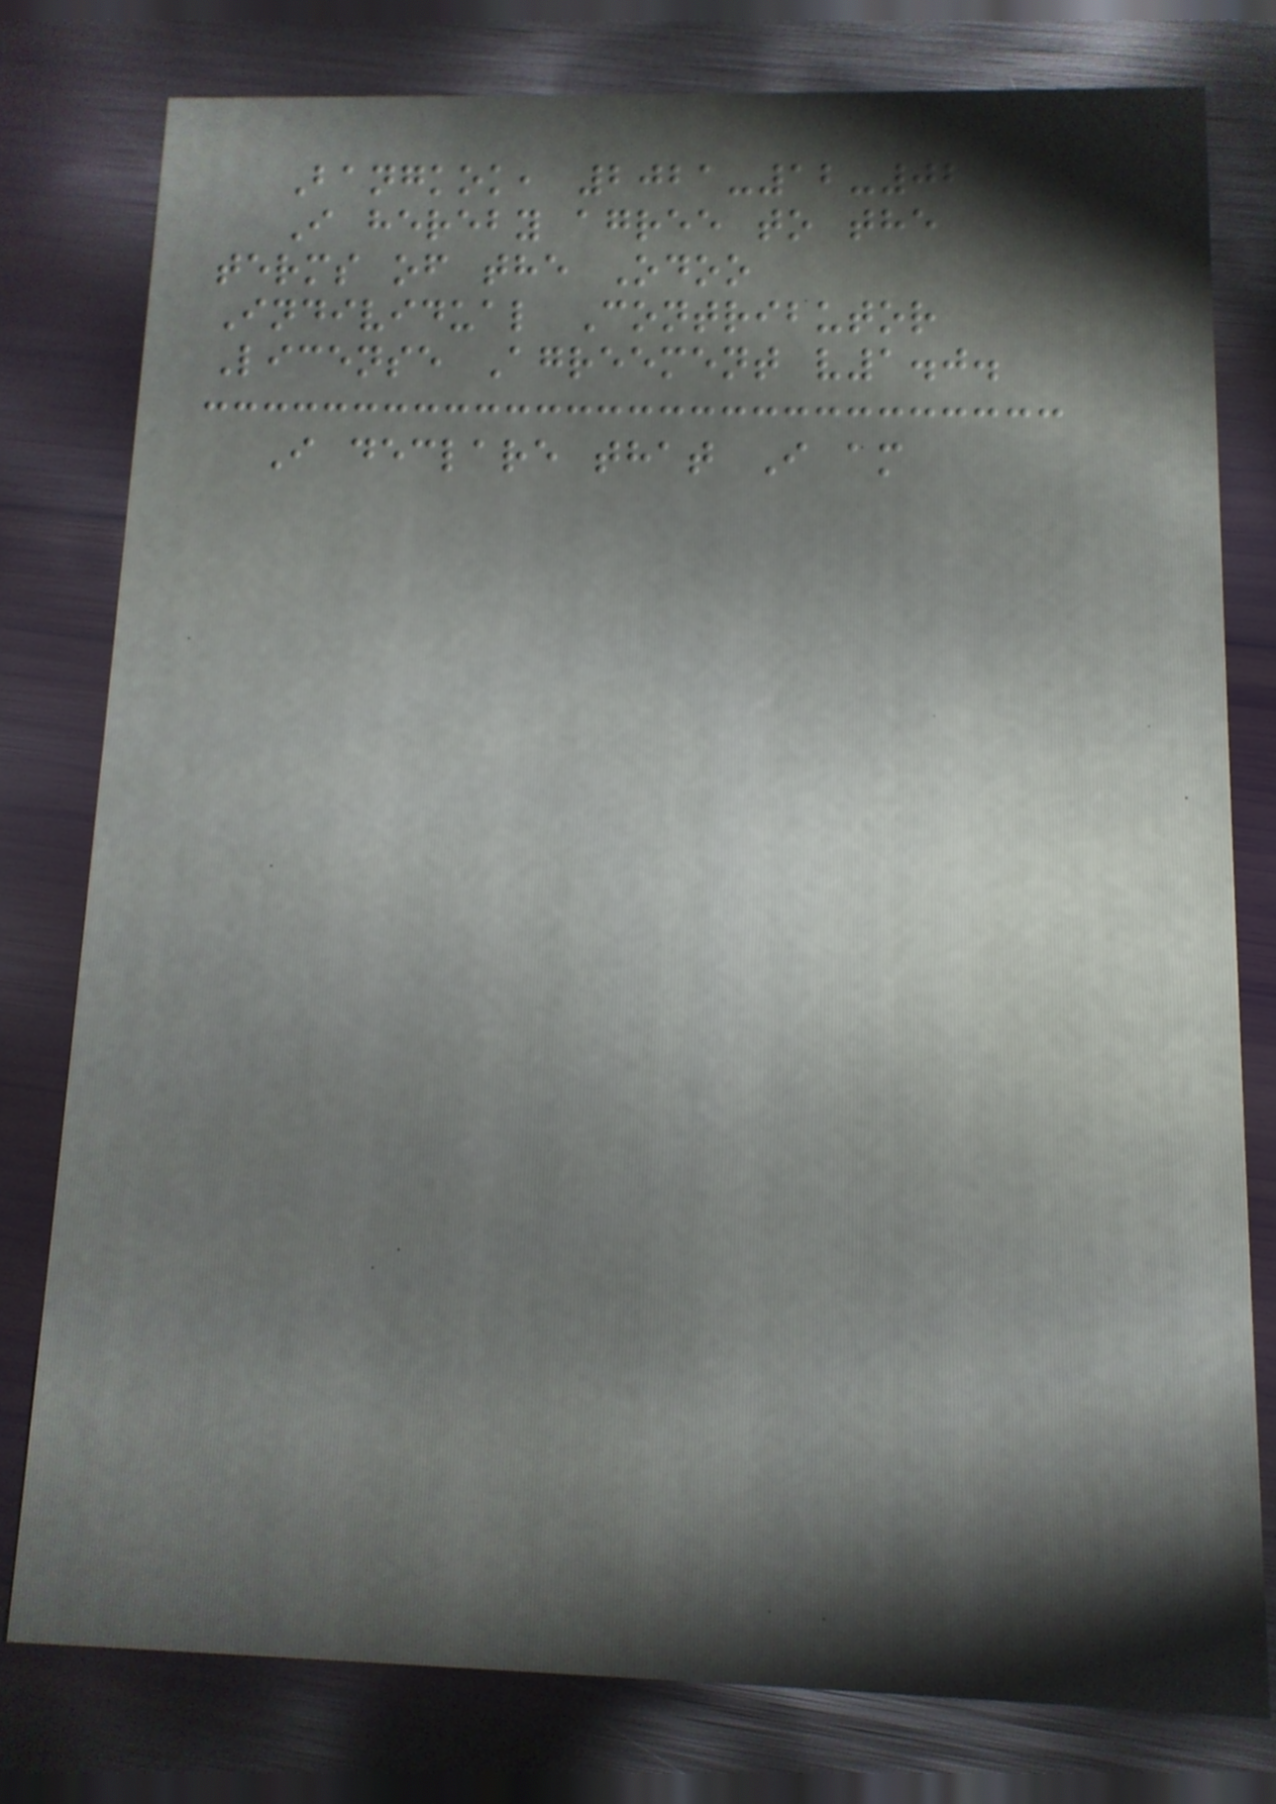Bangkok, 2021-12-02
I hereby agree to the
terms of the Odoo
Individual Contributor
License Agreement v1.0.
I declare that I am
